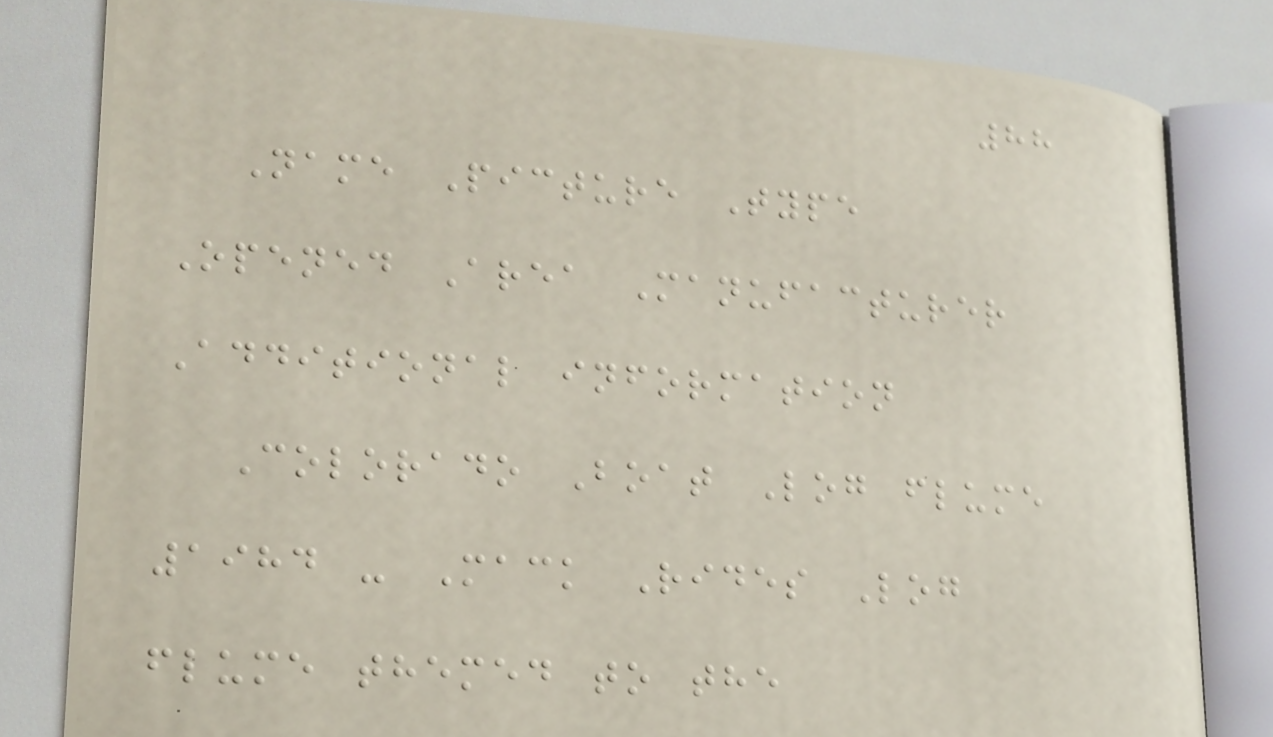88
Name Picture Type
Opened Area Manufacturer
Additional information
Colorado Boat Log flume
1984 - Mack Rides Log
flume themed to the
